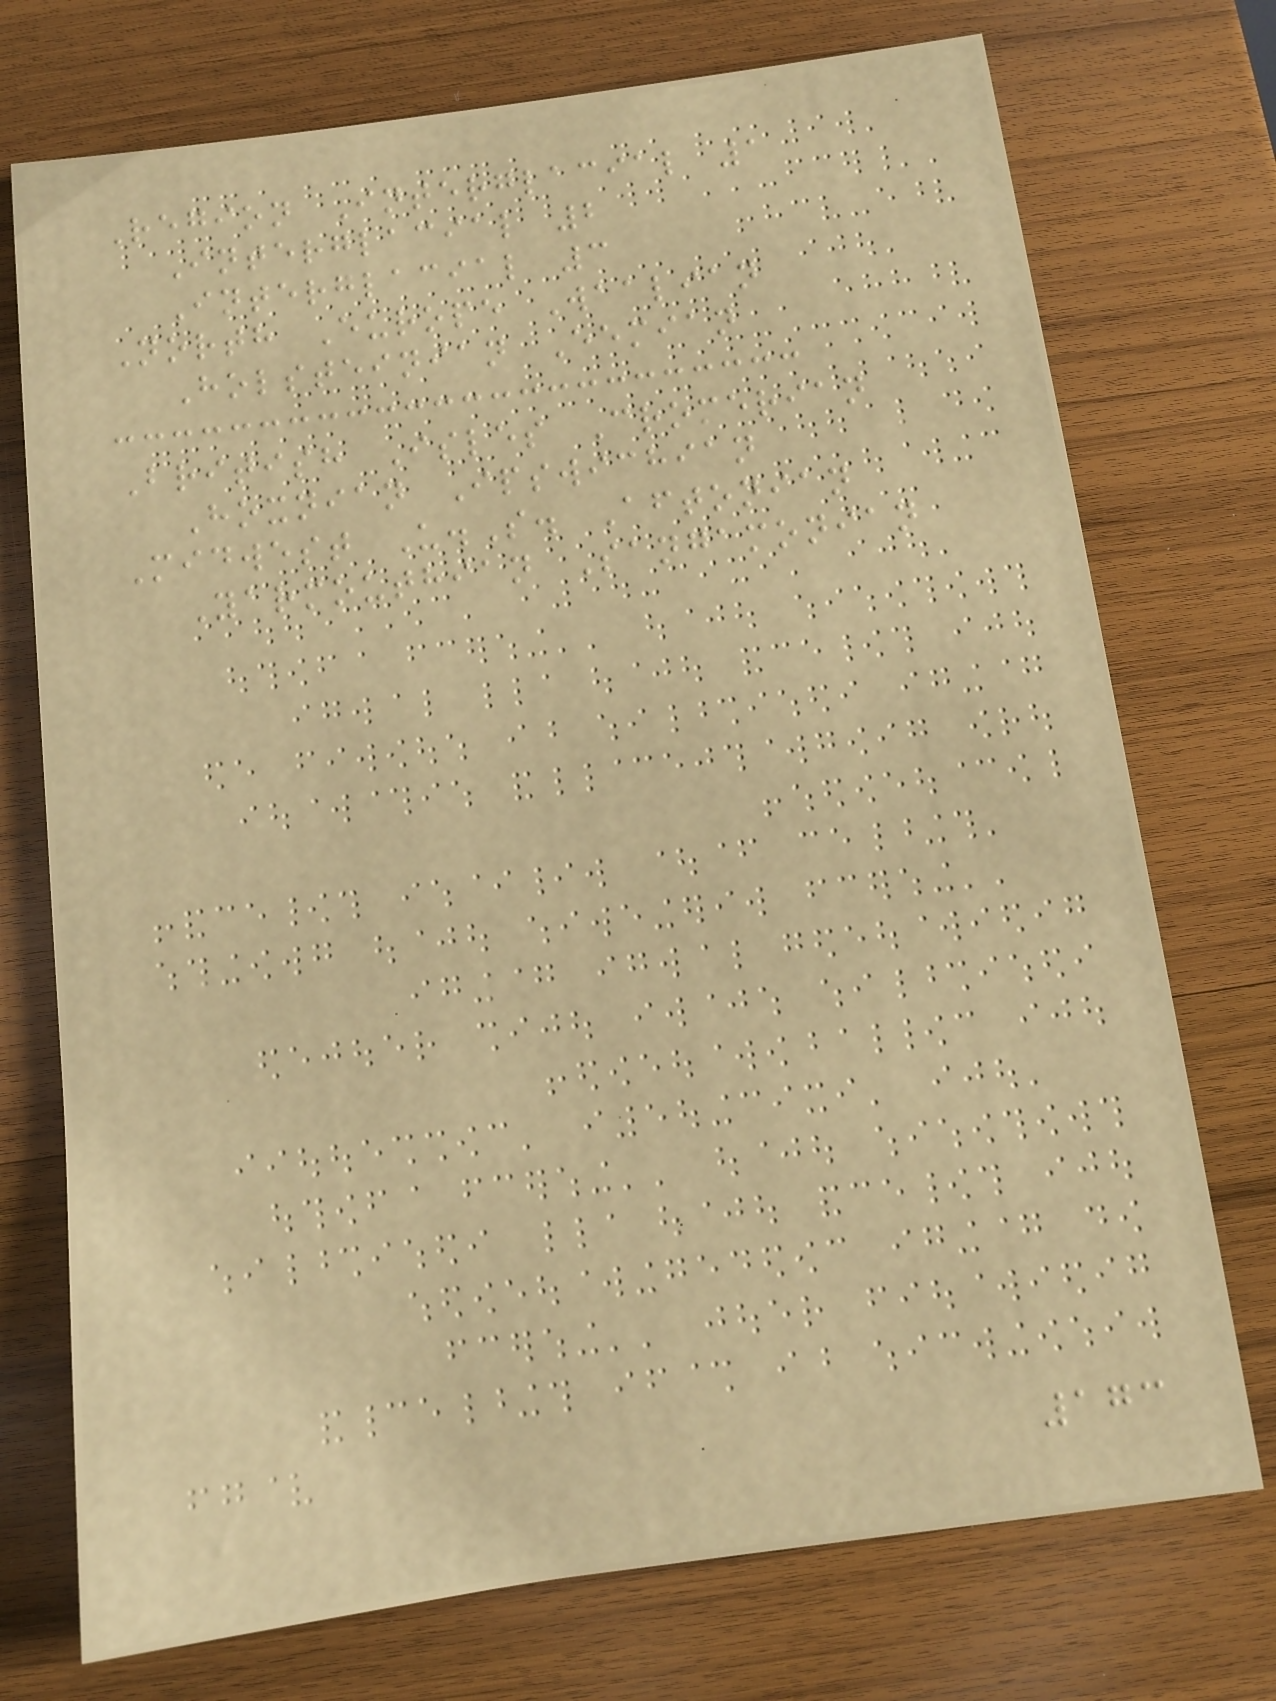Region Interglacial 1
Interglacial 2
Interglacial 3
North Europe Waalian
Holsteinian Eemian
British Isles Cromerian
Hoxnian Ipswichian
Midwest U.S. Aftonian
Yarmouthian Sangamonian
173
